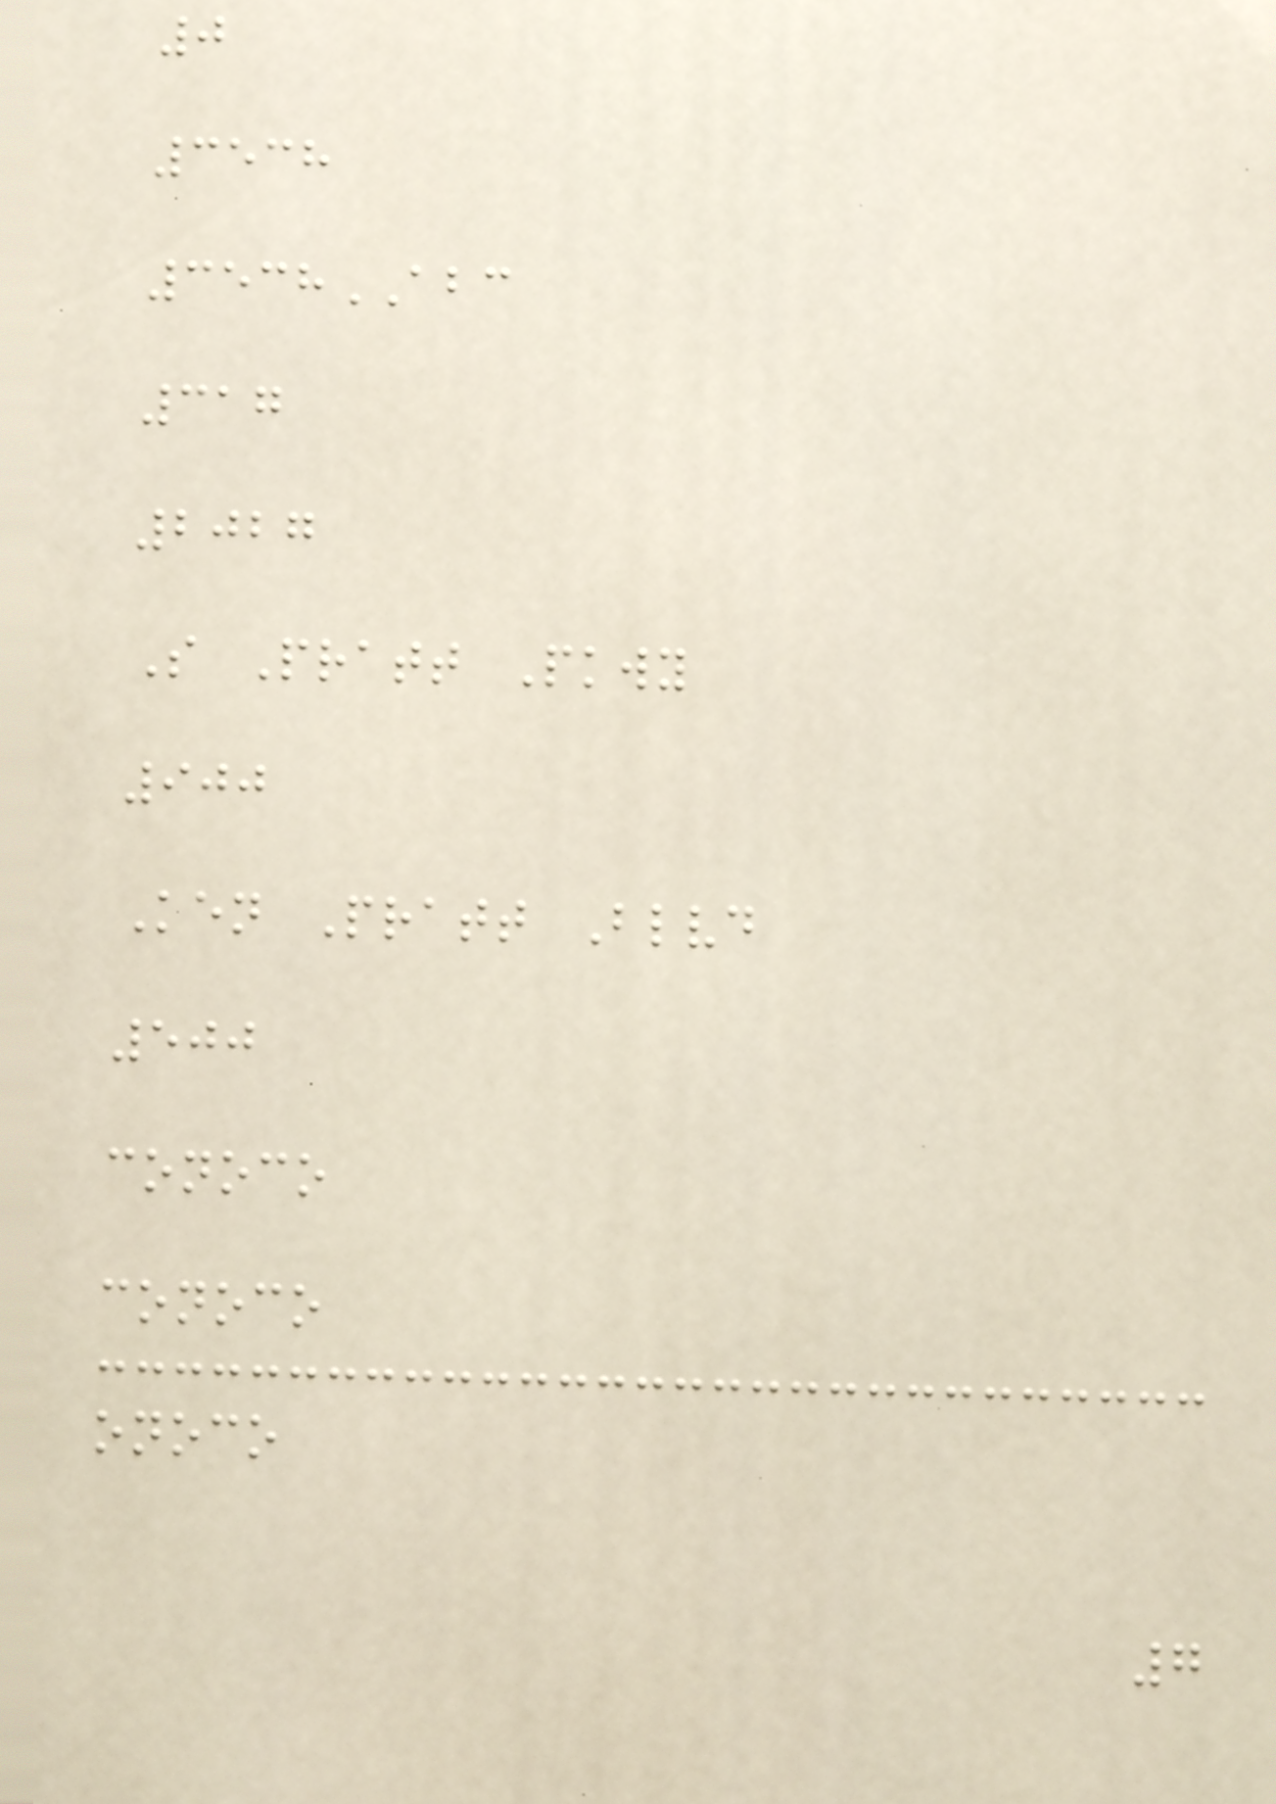0
3538
3538ABC
317
2027
S Pratt Pkwy
900
Ken Pratt Blvd
500
conoco
conoco
onoco
7
